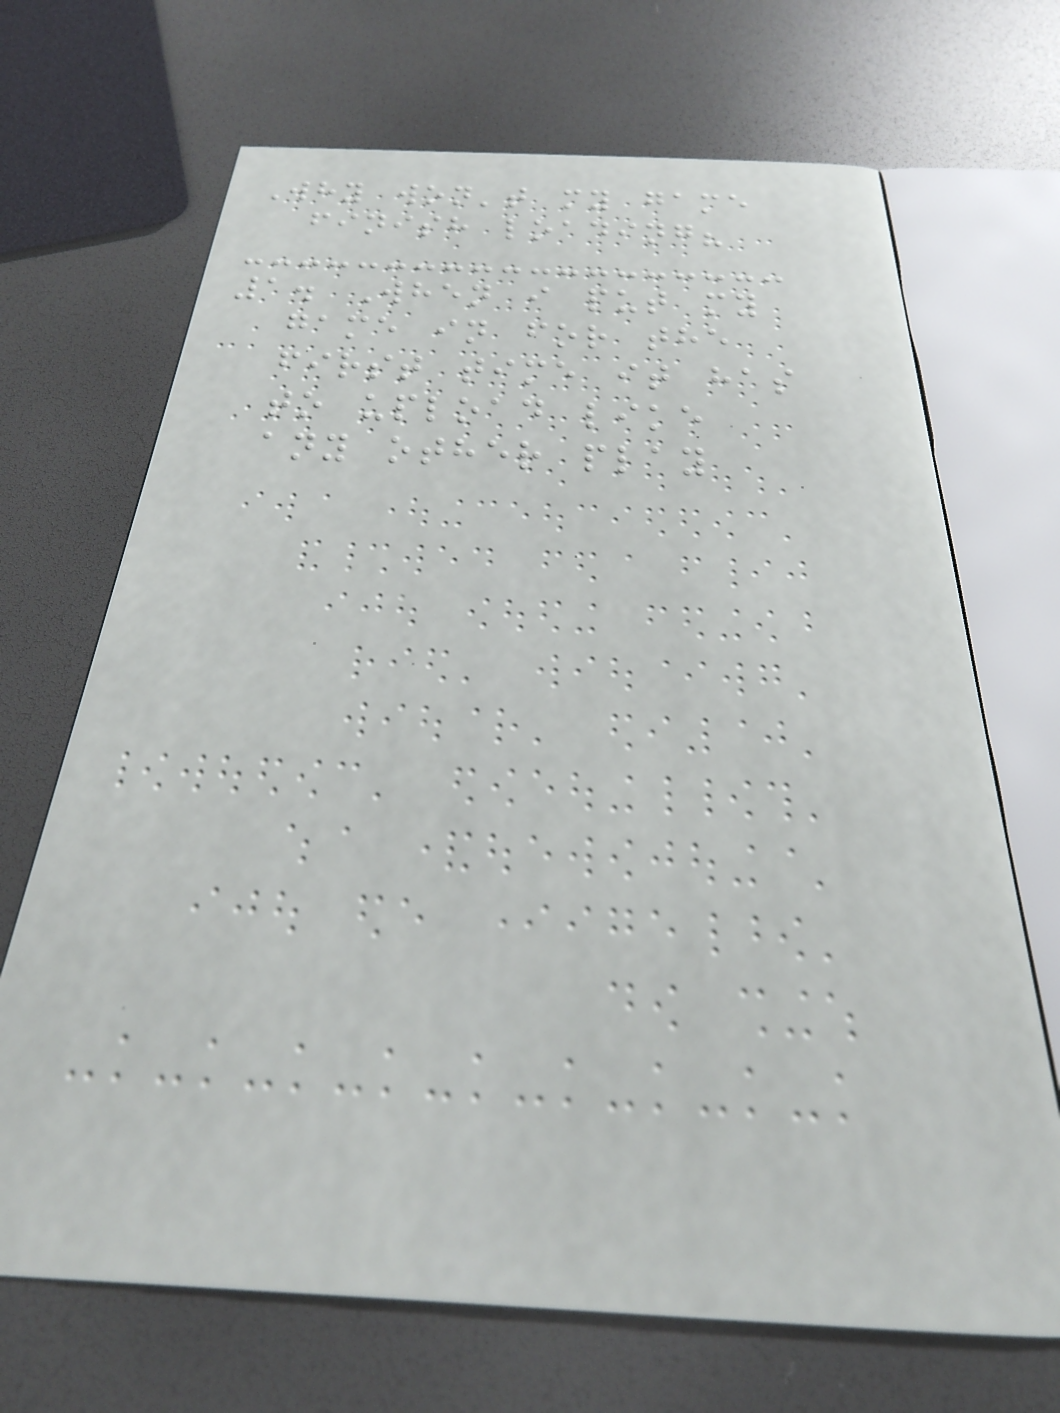Why won't my game
finish loading?
1. When i put my
game in for the
first time it has
to upload like
any other play
